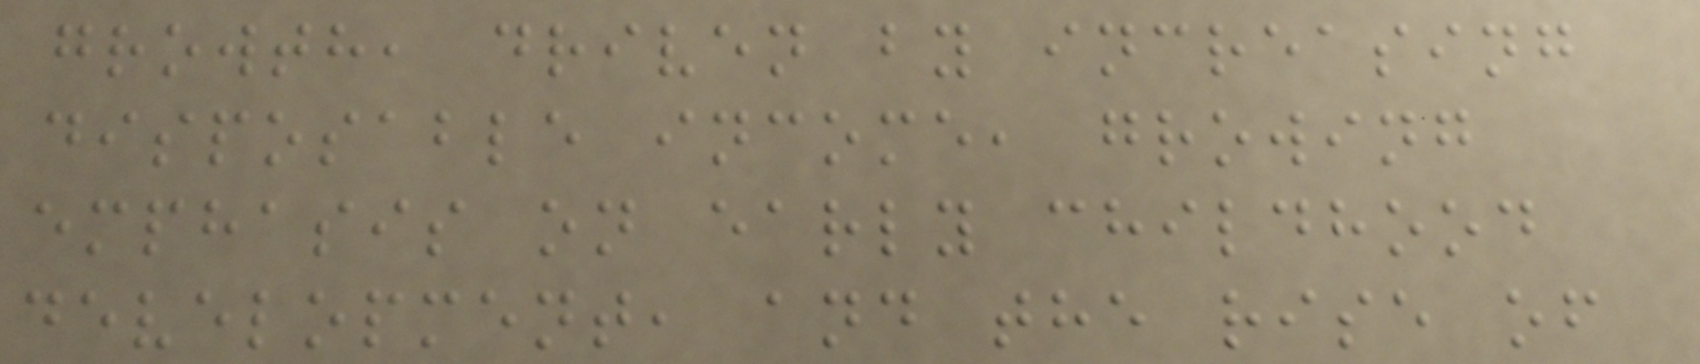growth, driven by increasing
disposable income, growing
emphasis on early childhood
development, and the rise of
